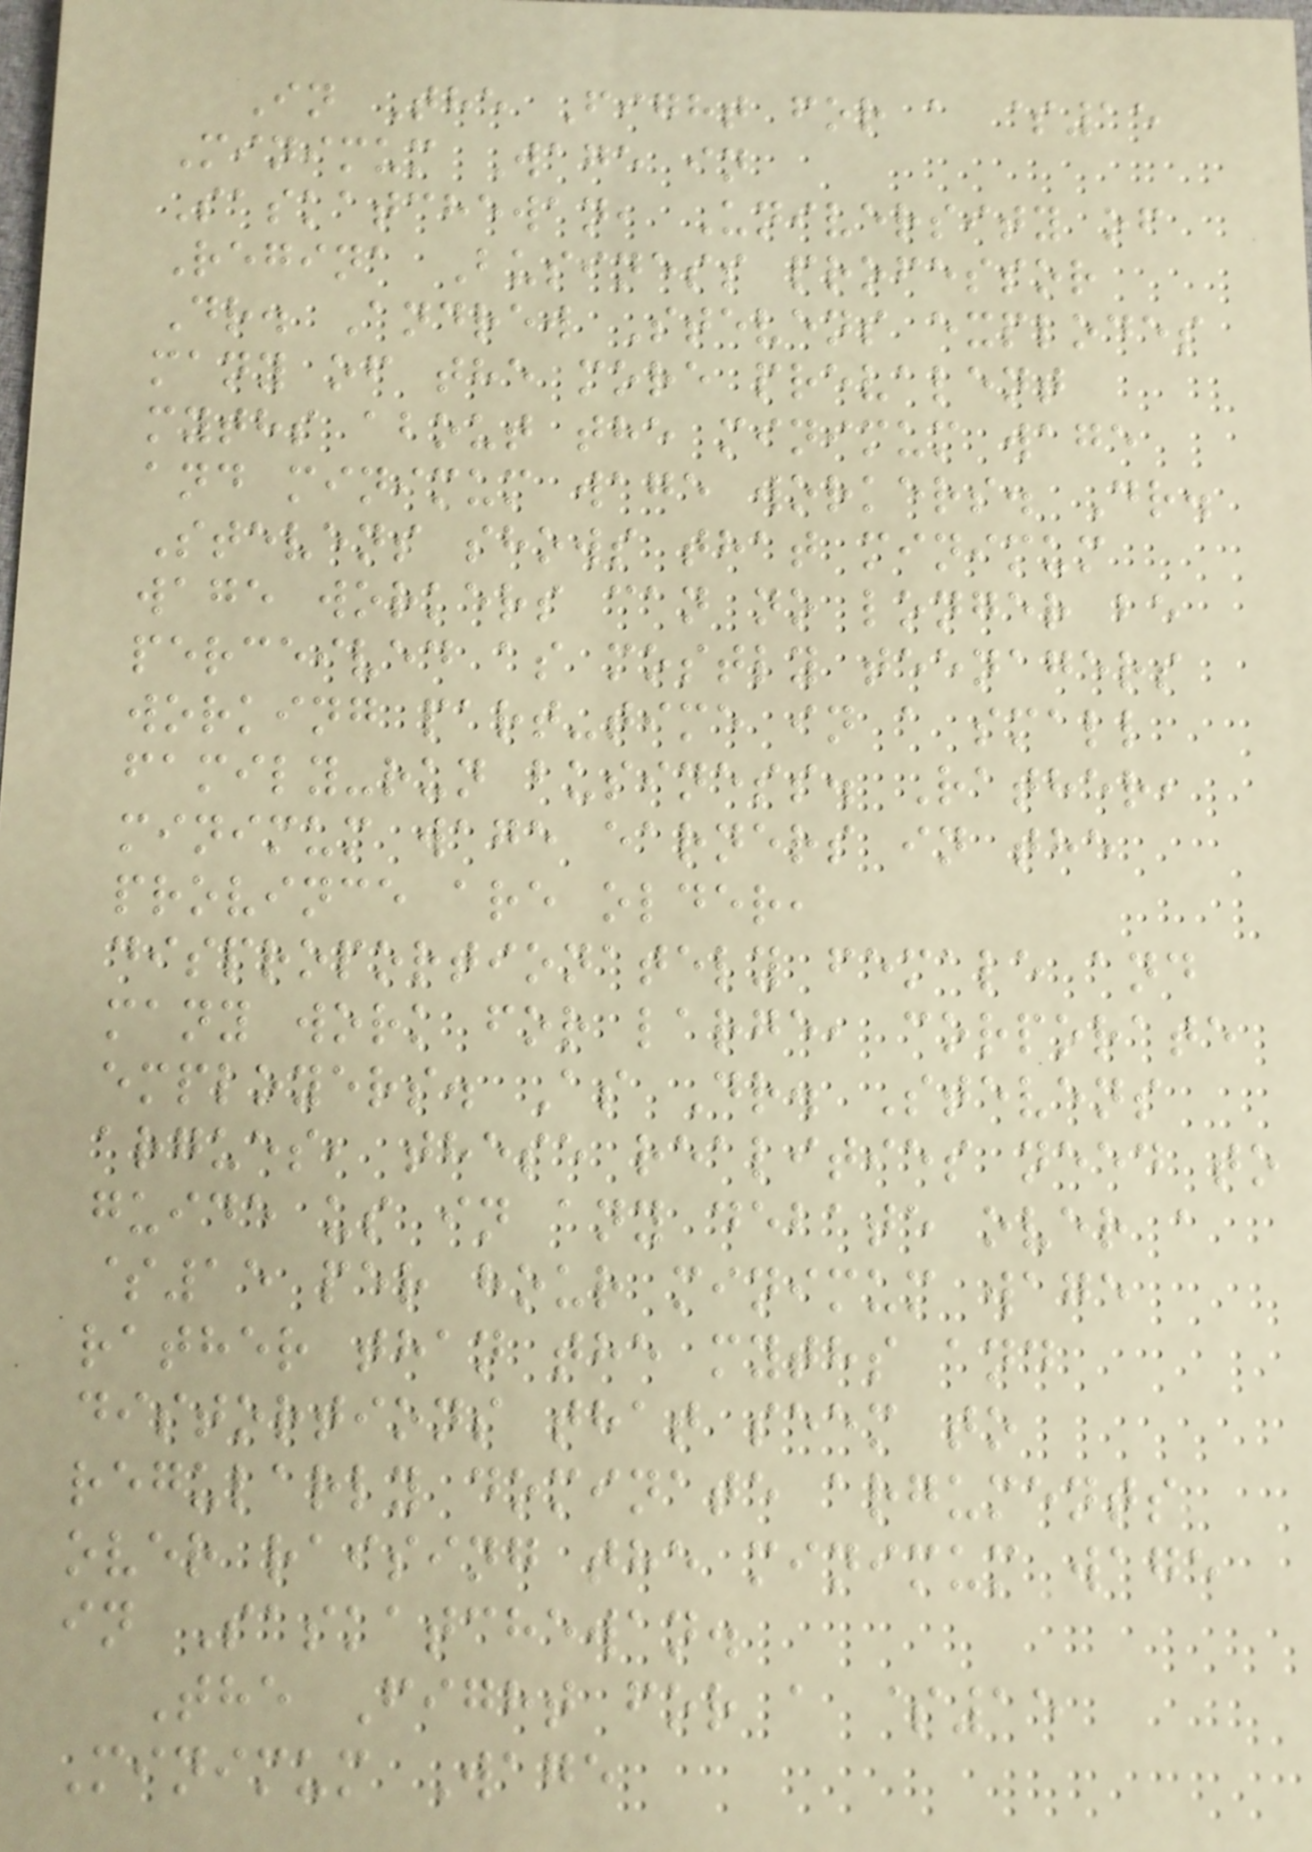In The Fight for a $15
Minimum Wage in
Saskatchewan, University of
Regina Business professor
Dr. Andrew Stevens explodes
many of the more prevalent
myths about the minimum wage
and minimum wage workers. Dr.
Stevens shows that minimum
wage workers can no longer be
perceived as mostly teenagers
working part-time in a small
family-run business. Rather,
minimum wage earners in the
province are older,
disproportionately female and
many work for large, corporate
employers. As Dr. Stevens
argues, these realities need to
guide us in any debate over a
$15 per hour minimum wage
rather than the myths and
distortions that seem to
regularly dominate arguments
over raising the minimum wage
in Saskatchewan.
The Fight for a $15
Minimum Wage
